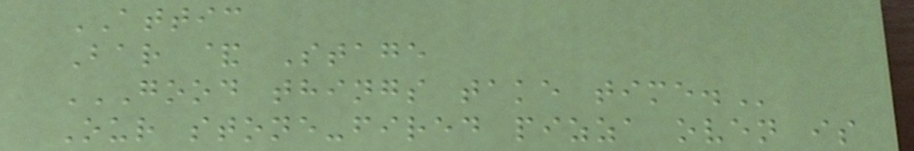ATTIC
Bar & Stage
GOOD THINGS TAKE TIME.
Our stone-fired pizza oven is
